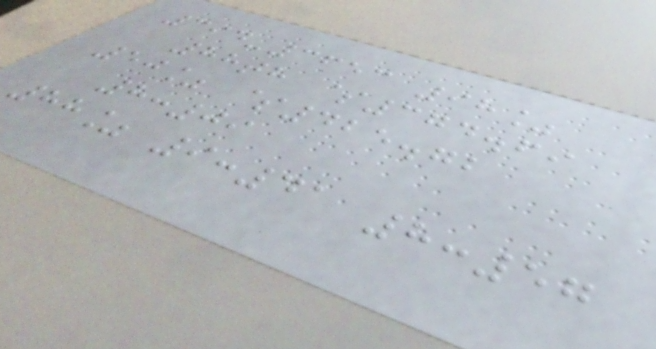394-3653 98%
88th $374.69
50% $425.72
8:09
88% 9:41 8:57
